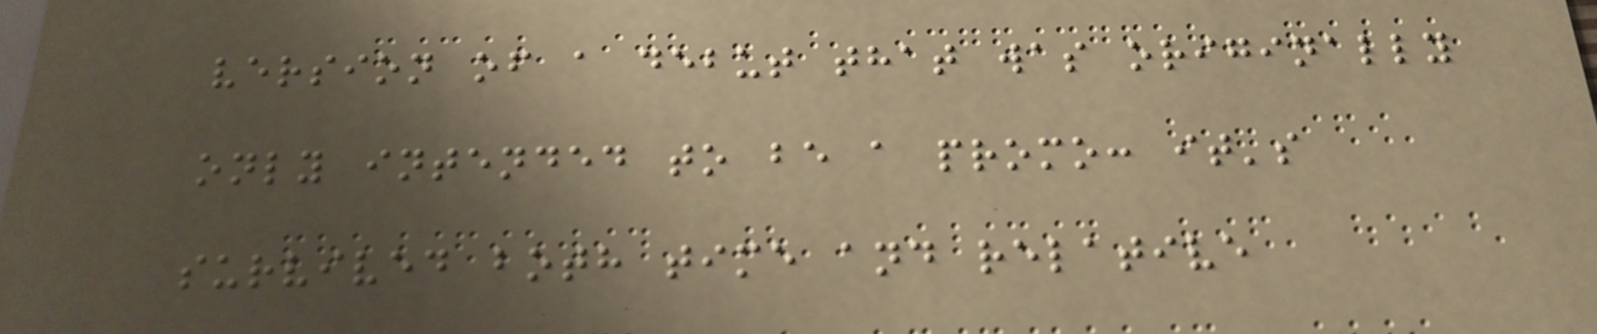version of a debut that was originally
only intended to be a promo: it's
survived both time and relative
